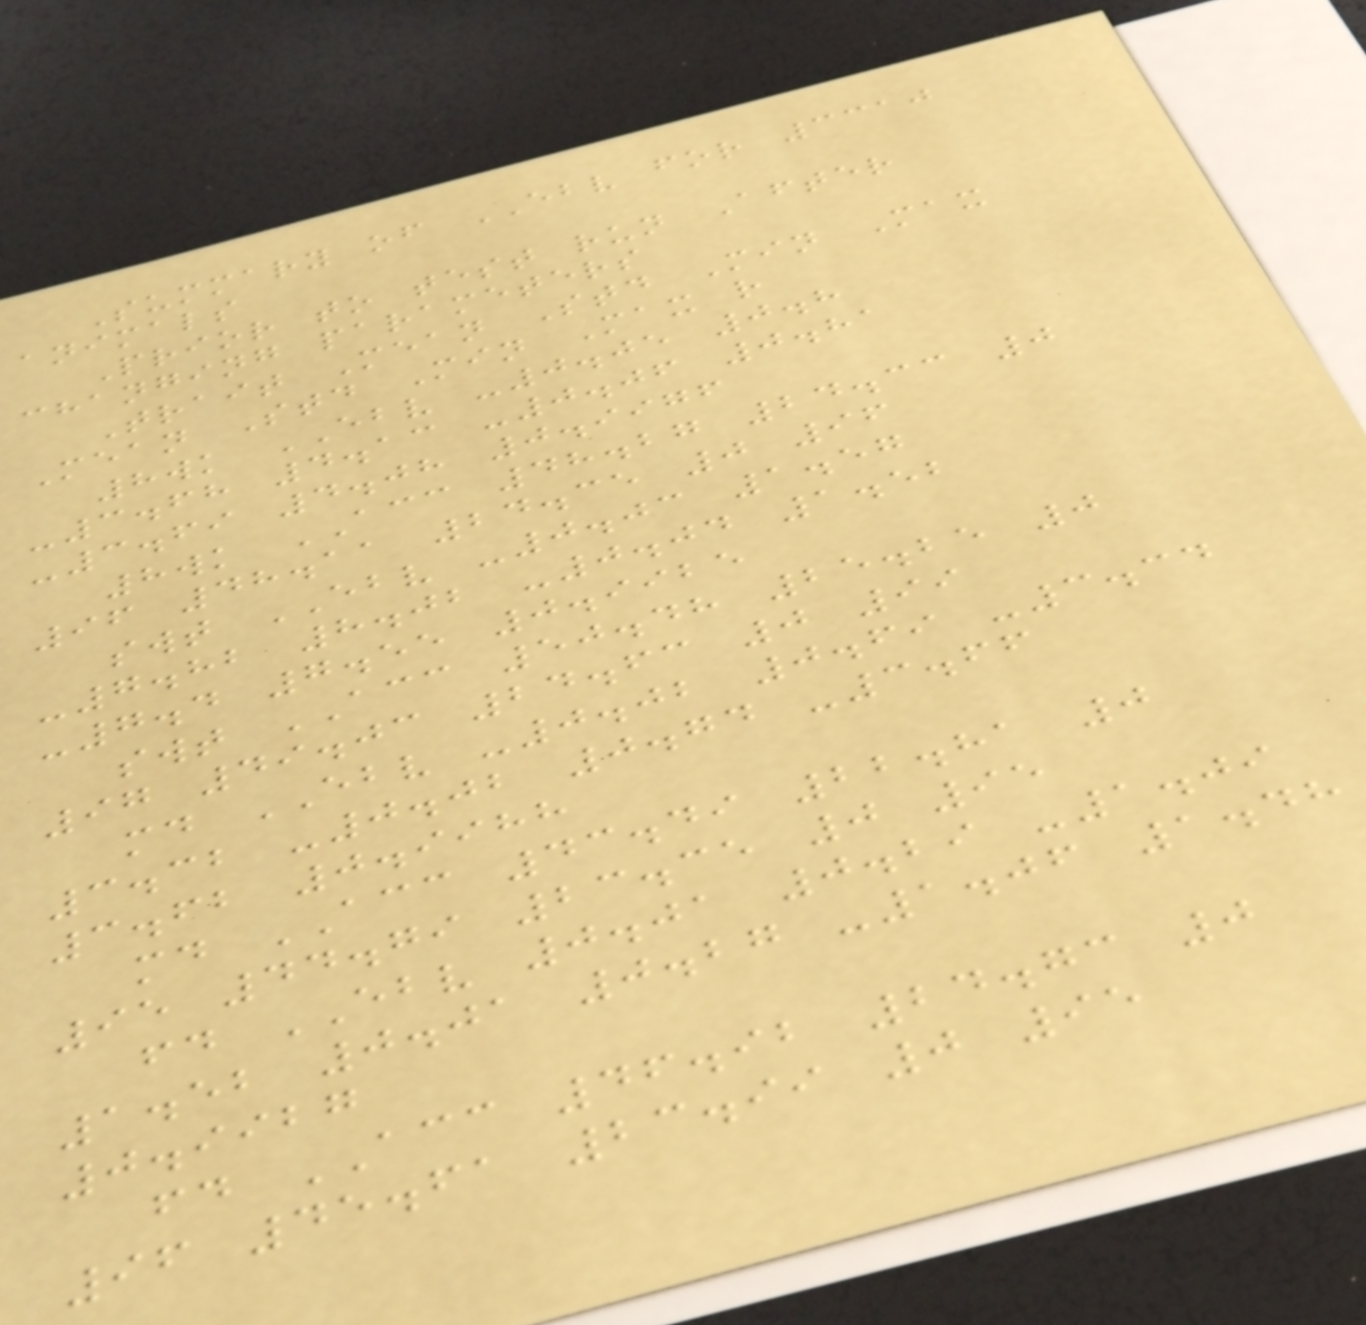Summary of EBV for 3310
animals
Prior to test run After
changing parameters
Trait Mean Std Min Max
Mean Std Min Max r
8wk EBV -0.05 0.8
-3.68 4.13 -0.06 0.81
-3.69 4.08 0.9976
8wk ACC 48.27 24.33 0
96 48.11 24.35 0 96
swt EBV -0.03 1.57
-7.82 8.02 -0.04 1.52
-7.4 7.55 0.9925
swt ACC 50.48 25.25 0
97 49.03 24.63 0 99
md EBV -0.02 0.69 -3.34
3.32 -0.02 0.74 -3.66
3.62 0.9988
md ACC 43.49 22.81 0
95 44.79 23.35 0 95
fd EBV 0.01 0.29 -1.09
1.52 0.01 0.27 -1.06 1.48
0.9927
fd ACC 46.92 24.73 0
96 45.61 23.99 0 95
